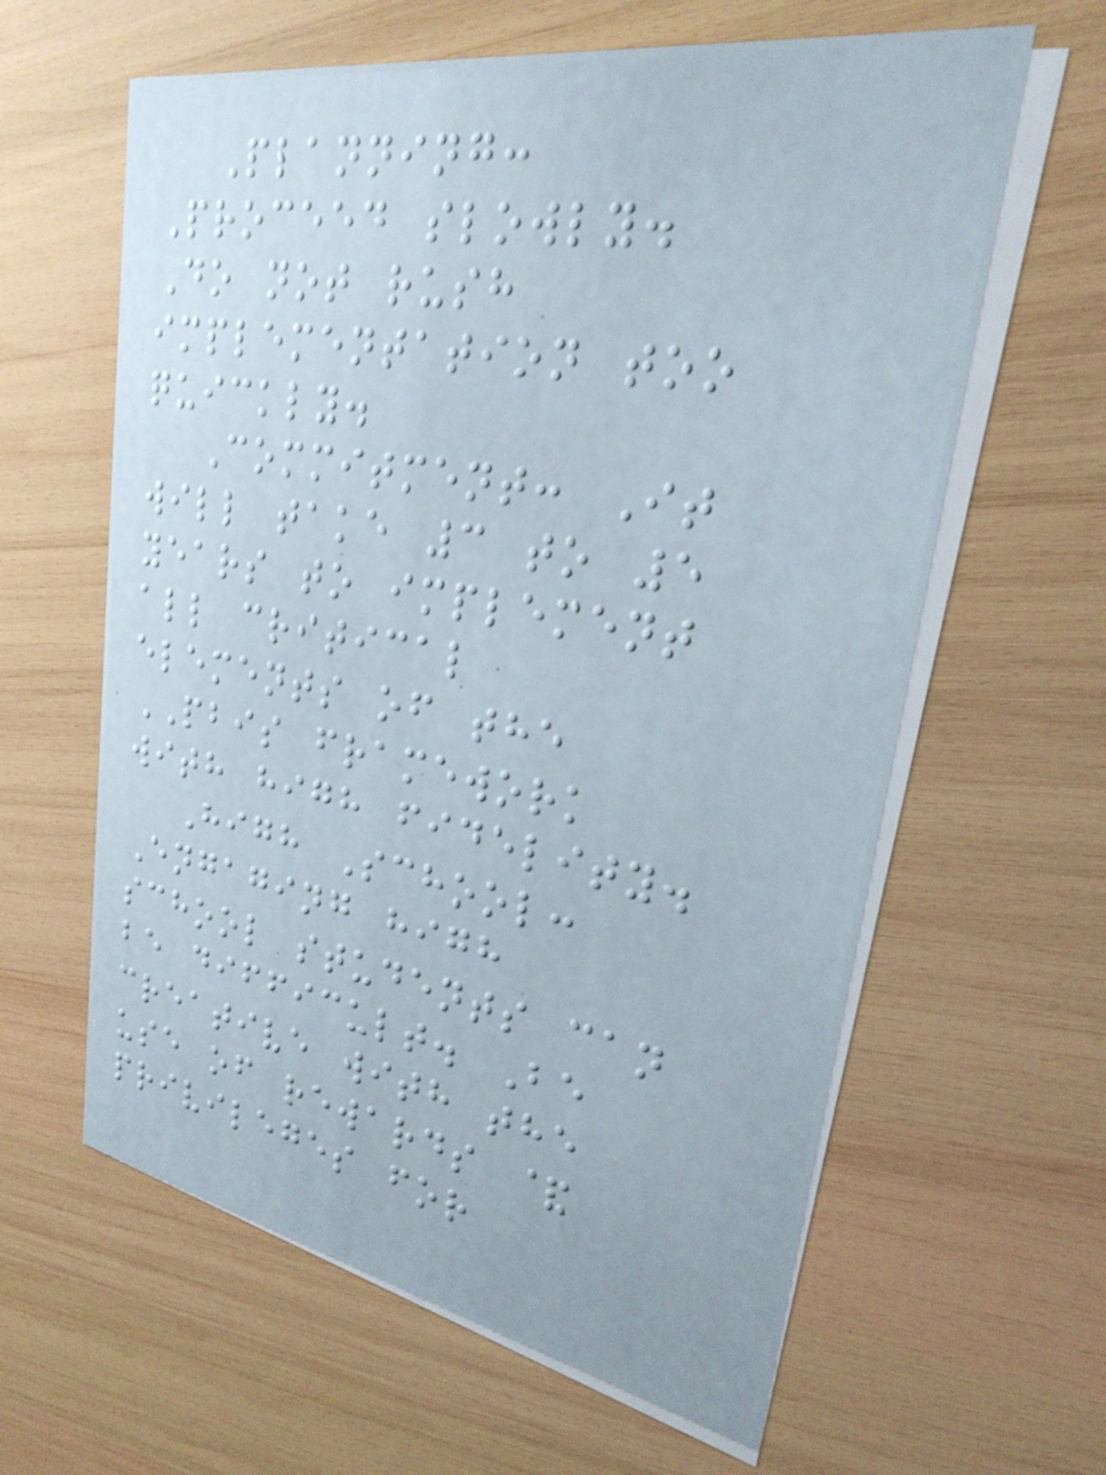Planning:
Proceed slowly.
Do not rush
implementation too
quickly.
Commitment: It
will take 3 to 5
years to implement
all critical
elements of the
PBIS framework
with high fidelity.
High School:
Engaging high
school students can
be difficult. Be
creative with the
use of rewards &
privileges for
